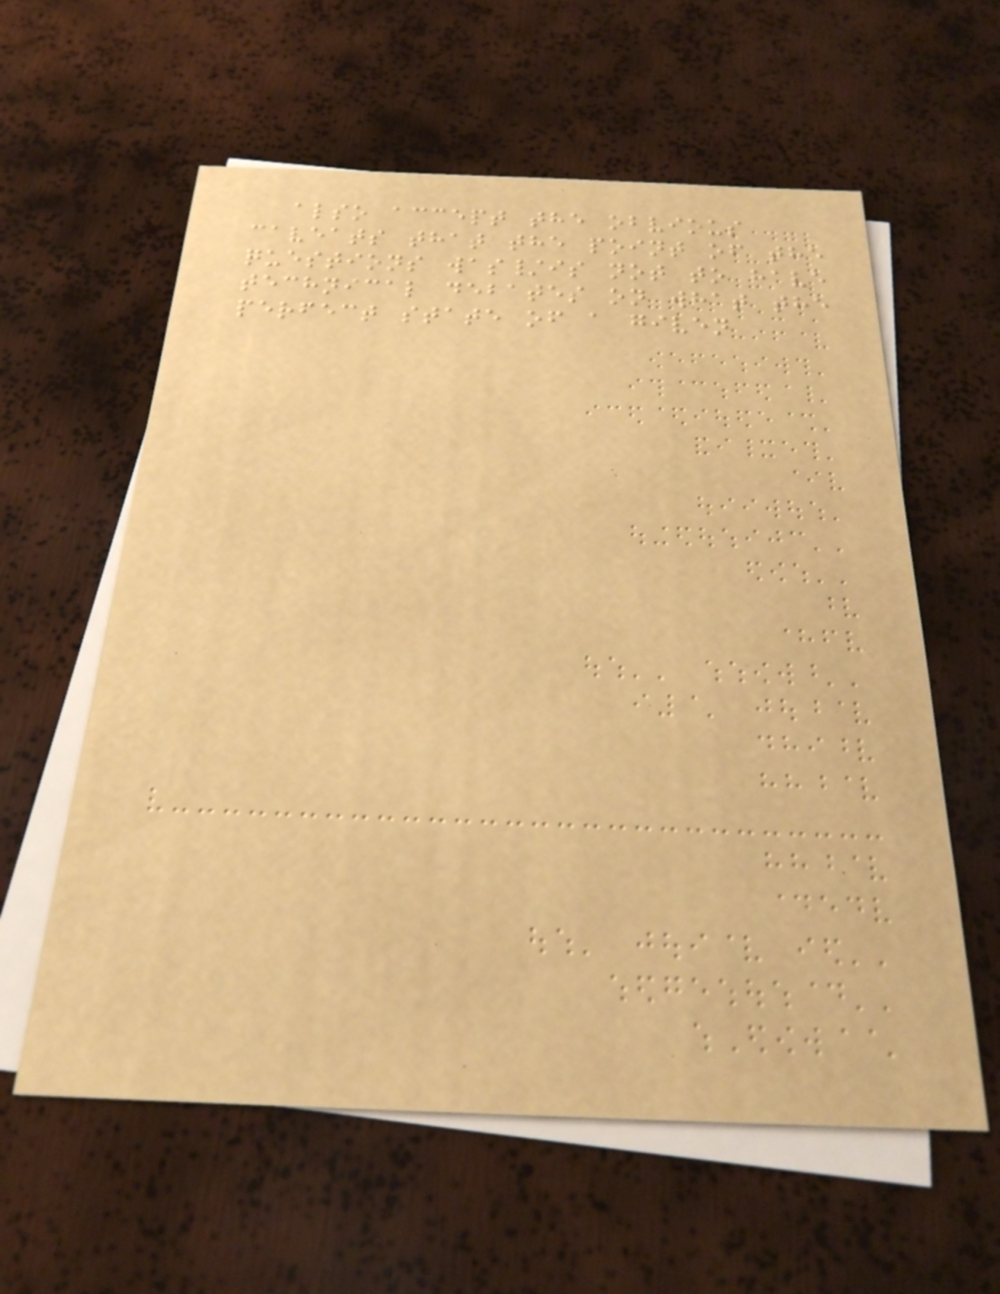also accept the obvious
caveats that the point of the
questions was/is not to have
technical debates on what the
perfect state of a given
